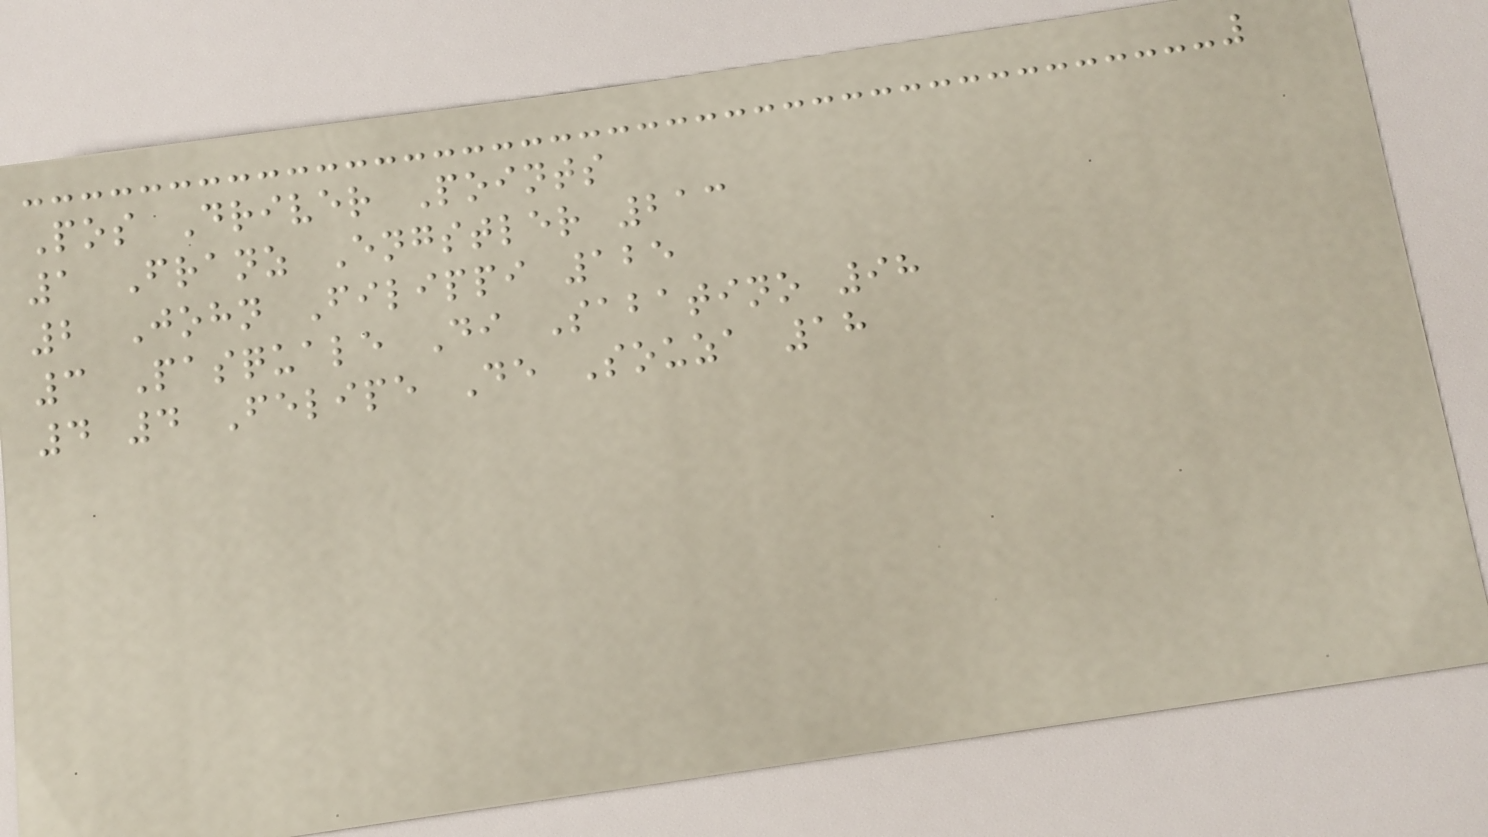Pos Driver Points
1 Franz Engstler 213
2 John Filippi 125
3 Pasquale Di Sabatino 98
4 4 Felipe De Souza 18
